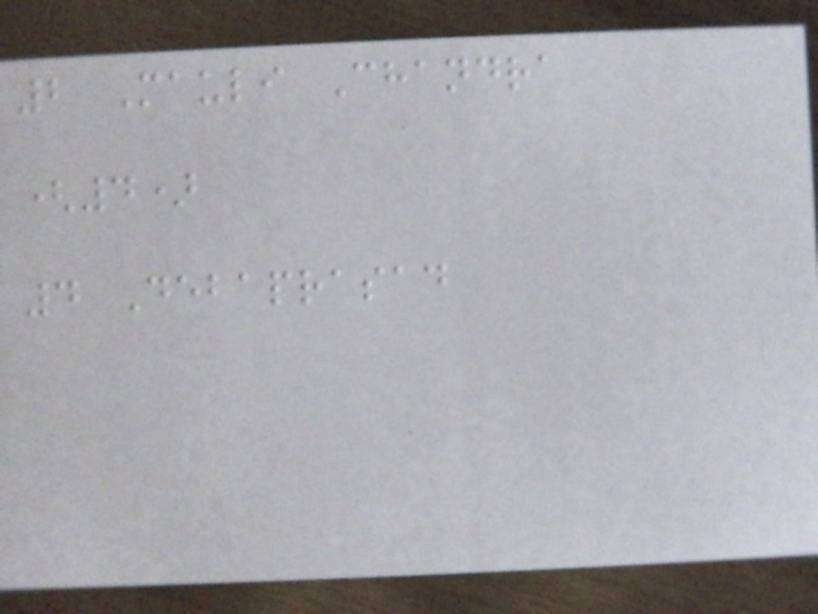2 Mauli Chandra
(4)
4 Debaprasad
